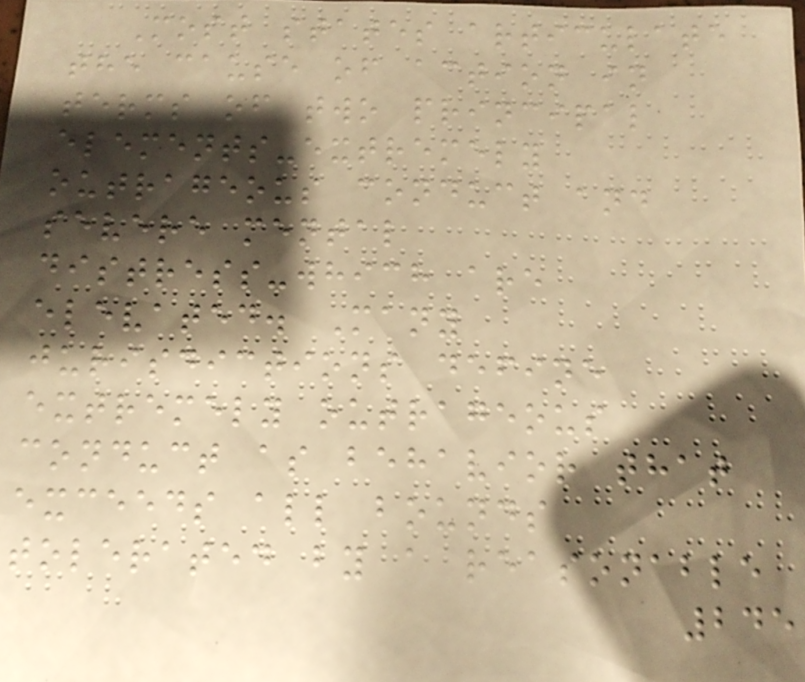Most states articulate
the cause of action in
terms of two principal
elements-extremely
outrageous conduct and
severe mental
distress-which are
elevated. Many
jurisdictions define
extremely outrageous
conduct as behavior that
exceeds all bounds
tolerated by a reasonable
245
